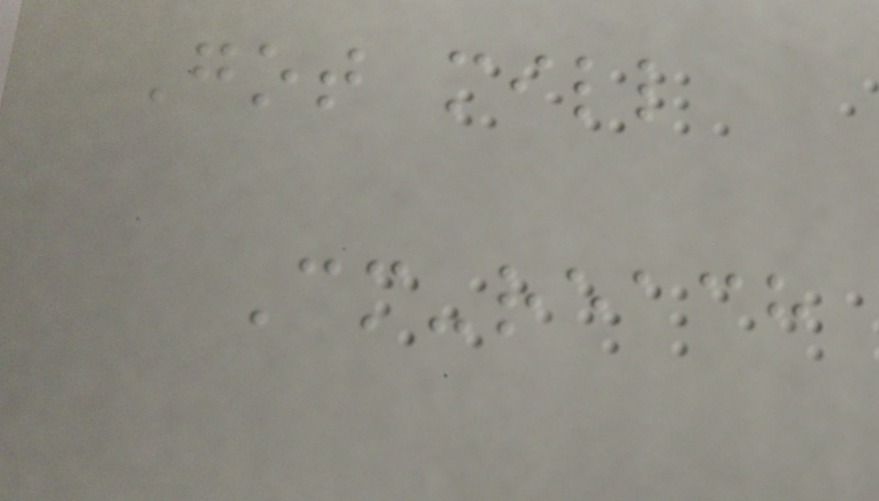Got mill
Cm-reach
